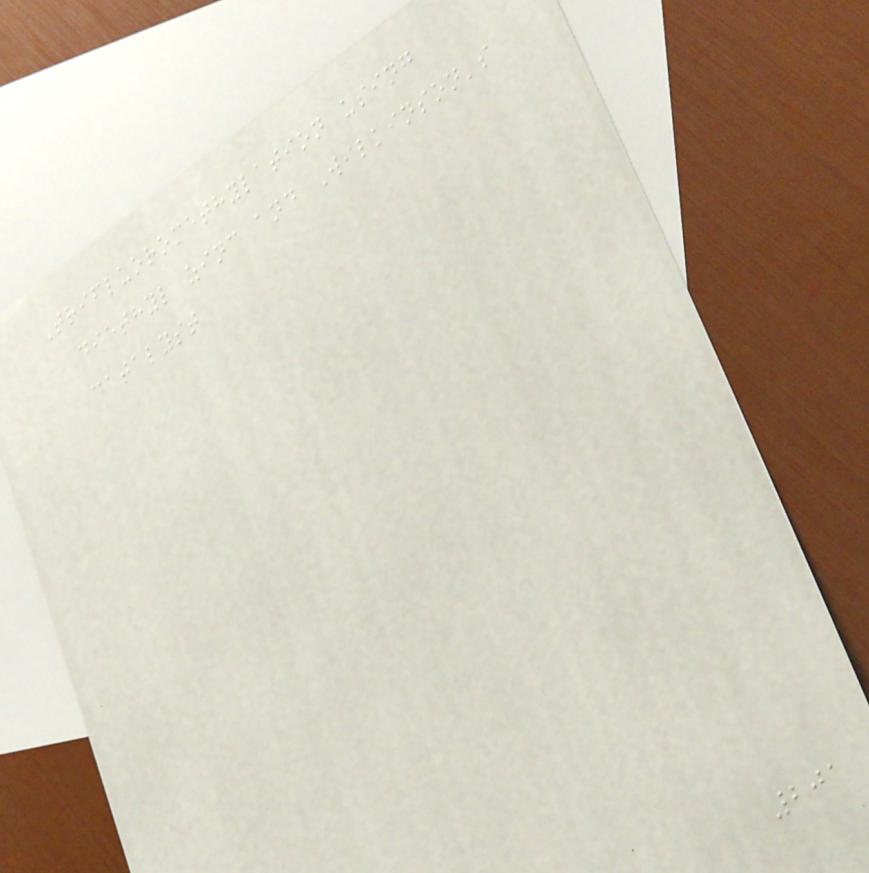Trifluoromethylation using
diethyl zinc and Wilkinson's
catalyst
201
